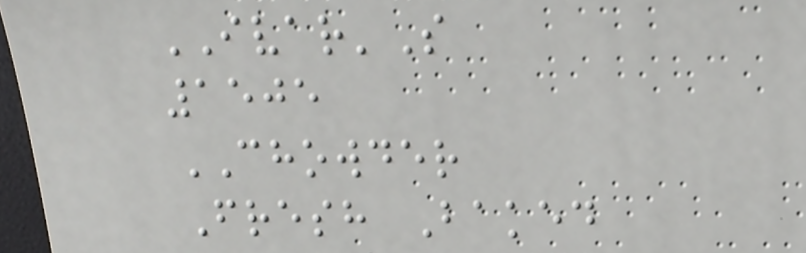IVAR'S
1505
CHOWDER
Fresh Baked
